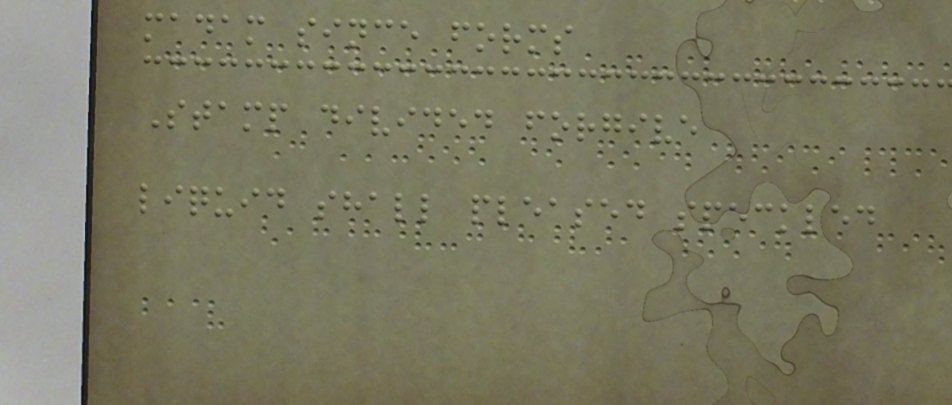madam since forms
Stamp divided forgive
liquid shall pleased speckled
